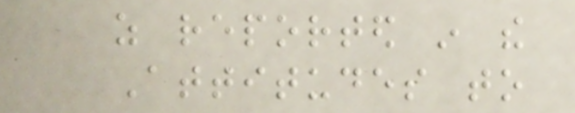as reported in the
Attitudes to
